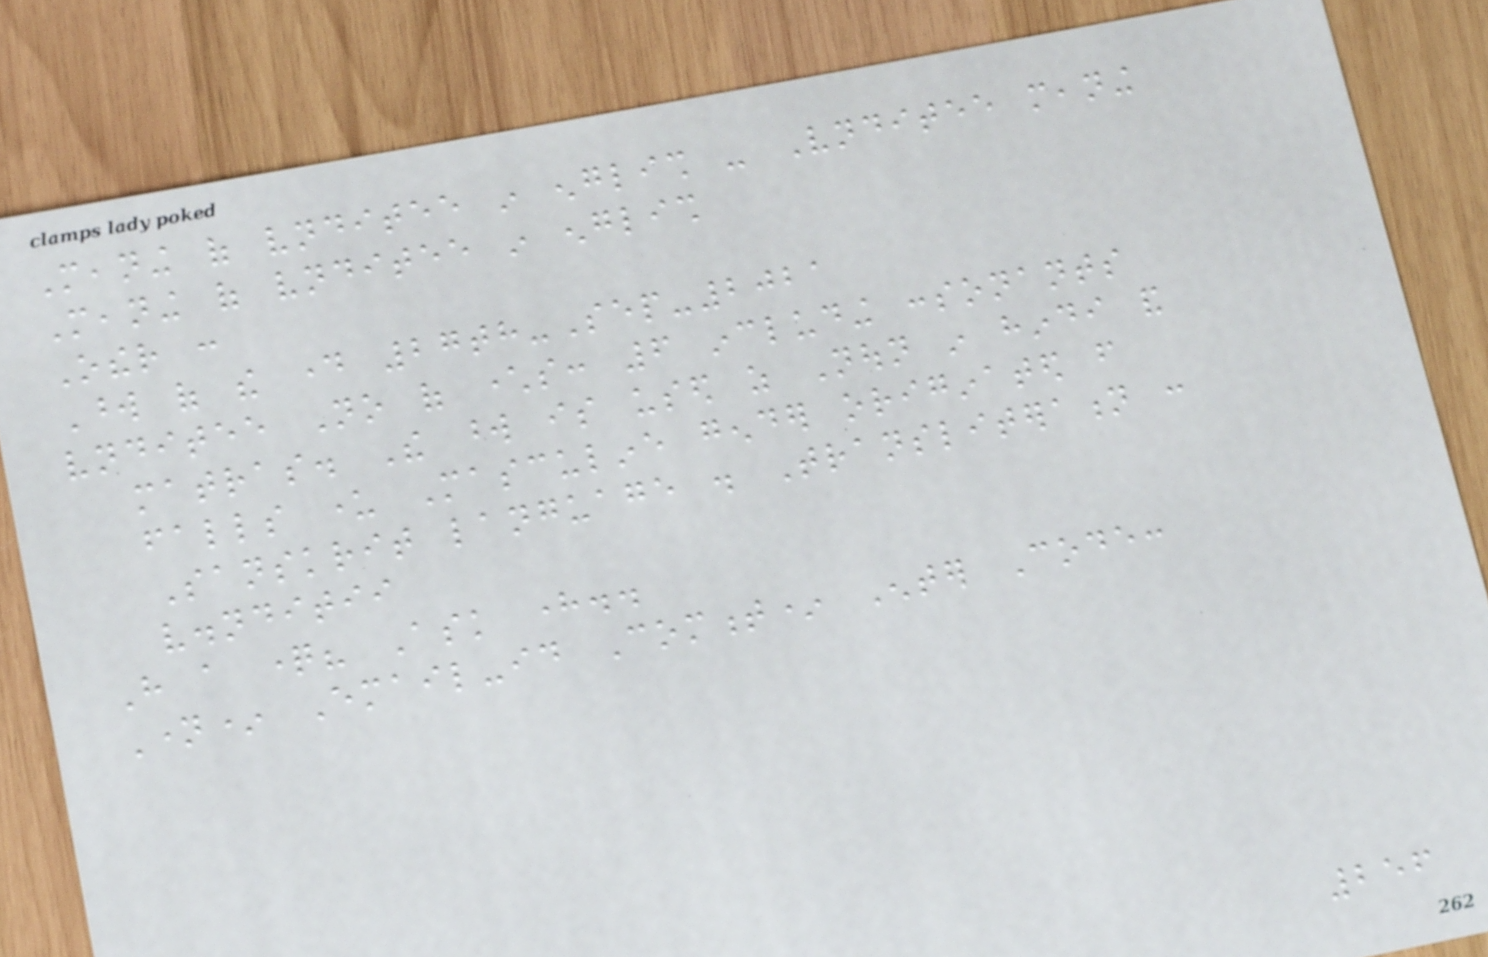Meaning of vnditee in english - Vnditee meaning
Meaning of vnditee in english
Other :
Word of the day 27th-Sep-2021
vnditee No of characters: 6 including consonants
matras. The word is used as Noun in hindi and
falls under Masculine gender originated from
Sanskrit language . Transliteration :
v.nditii
Have a question? Ask here..
Name* Email-id Comment* Enter Code:
256
